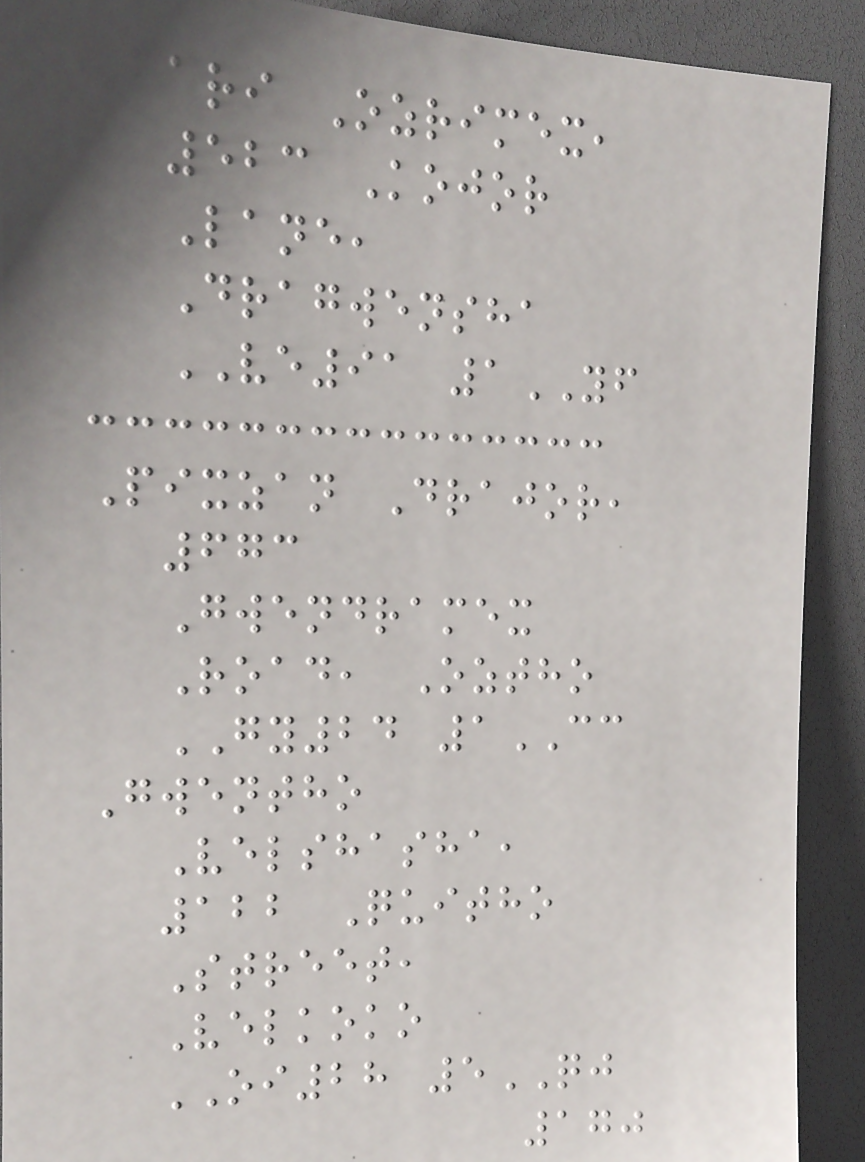Bari Ozrimex,
523 Kojor
Lane,
Dragwensha
VE91 1YF
Pixzan Drajor,
673
Gwendramex
Road, Oztho
GY24 1CC
Gwentho
Velshasha,
122 Quitho
Street,
Velkoko
OI28 5QJ
170
